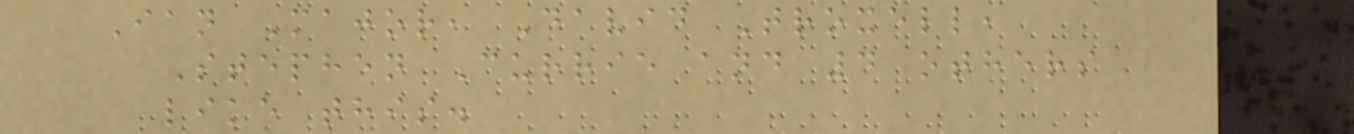Ian Major, David Troxell,
Stephen Currie and 4 others
like this.
